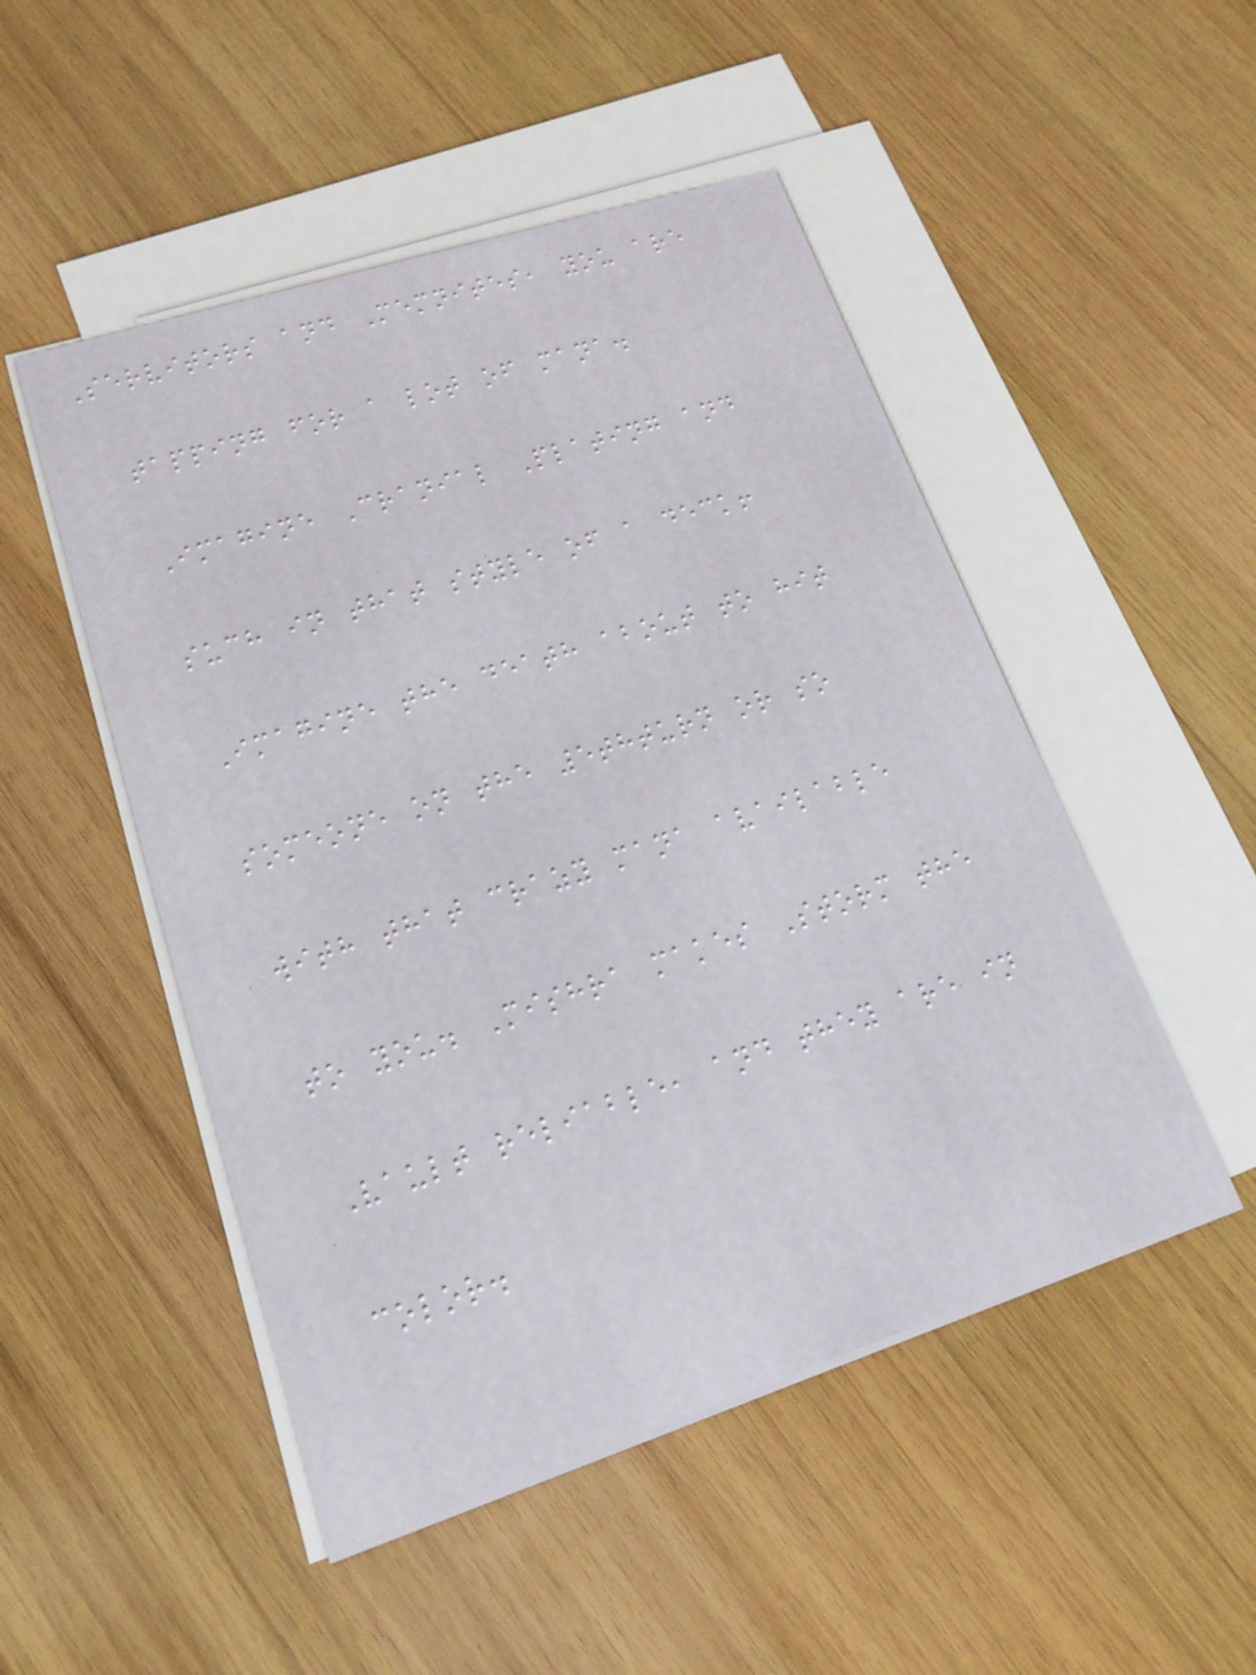Servitors and Memnites, you are
tapping for a lot of mana.
Imagine Cranial Plating and
such in that style of a deck!
Imagine the death about to hit
someone on the 5thturn or so
with that crazy mana available
to you. Mishra makes Storm the
Vault reliable, and they are in
color.
